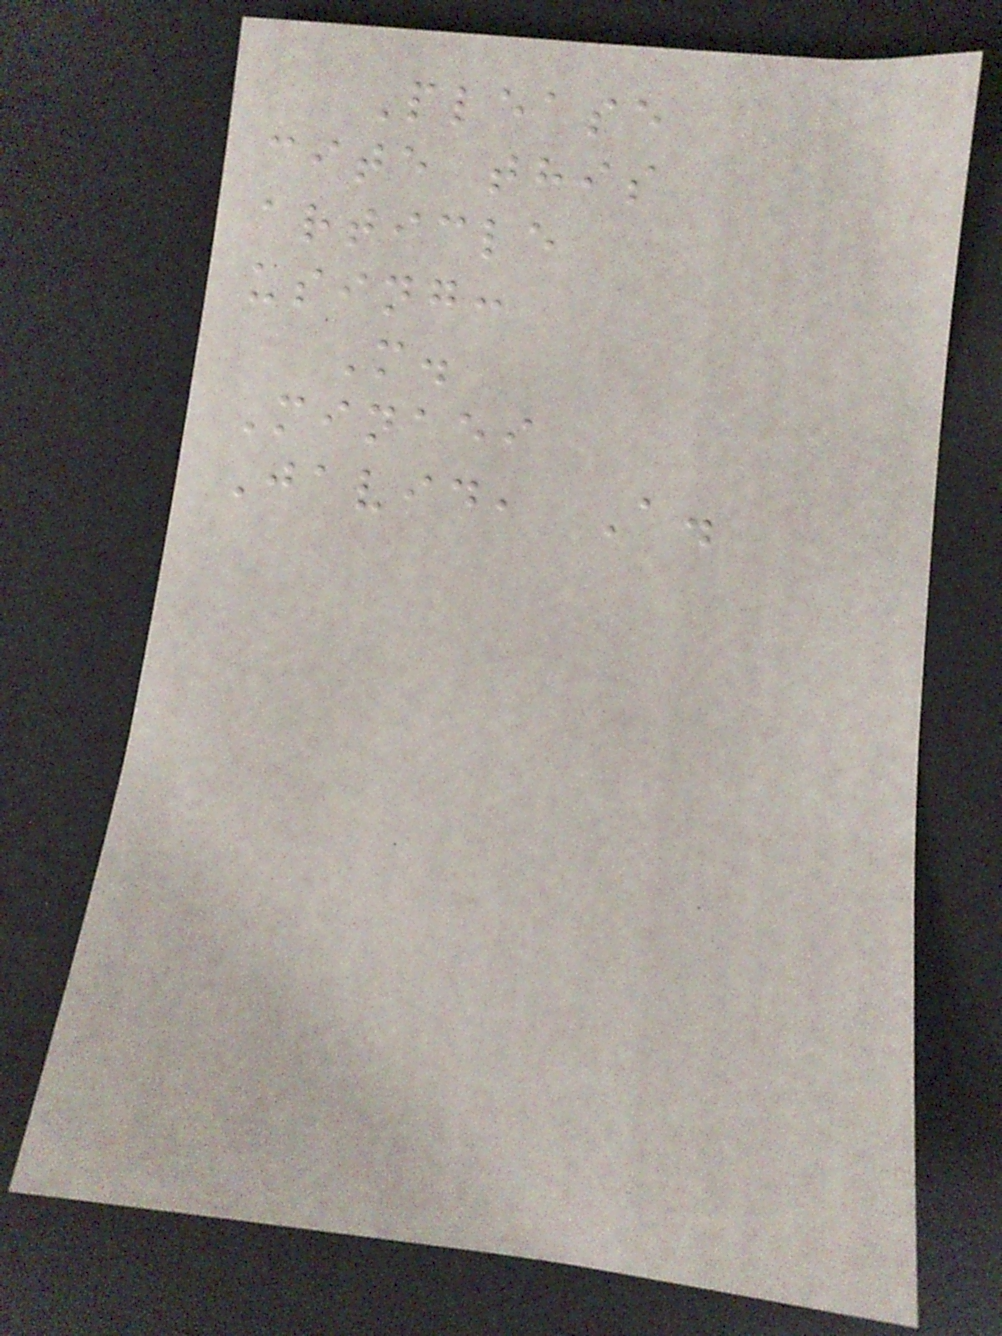Please
cite this
article
using:
M.
Minaei
Javid, A.
